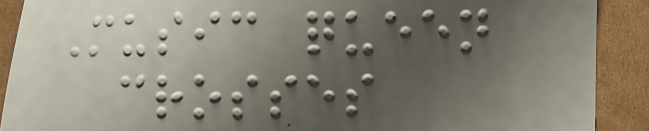Music queen
crosses
